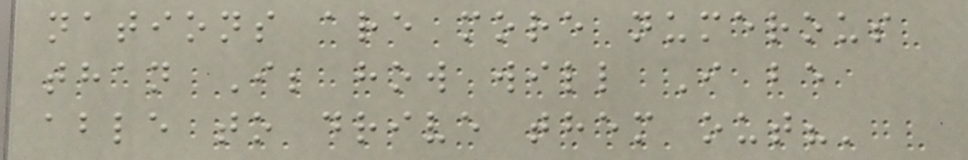nations are more numerous
than I; how will I be
able to drive them out?'
